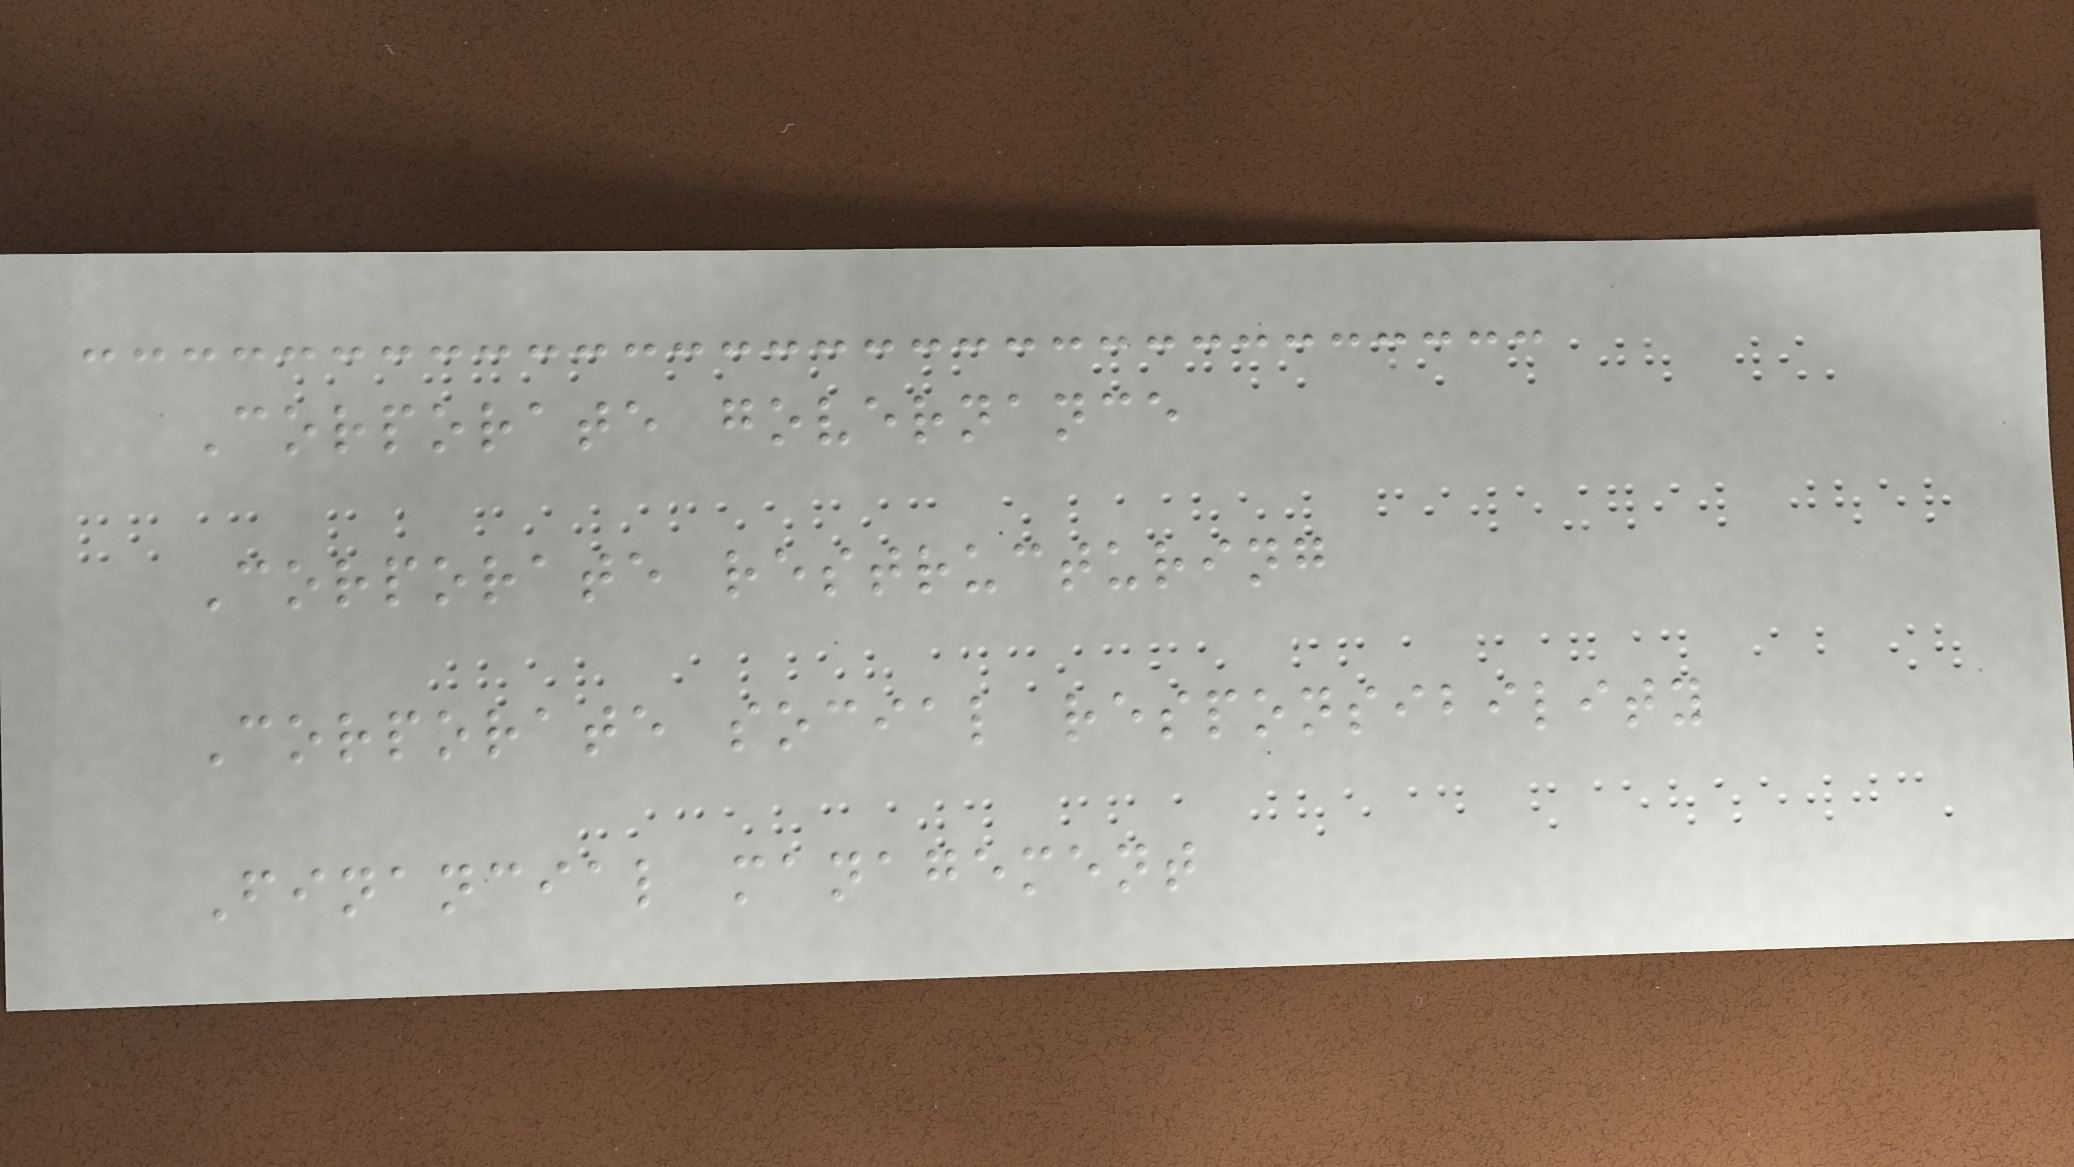Corporate governance
Corporate restructuring
Corporate social responsibility
Financial management
